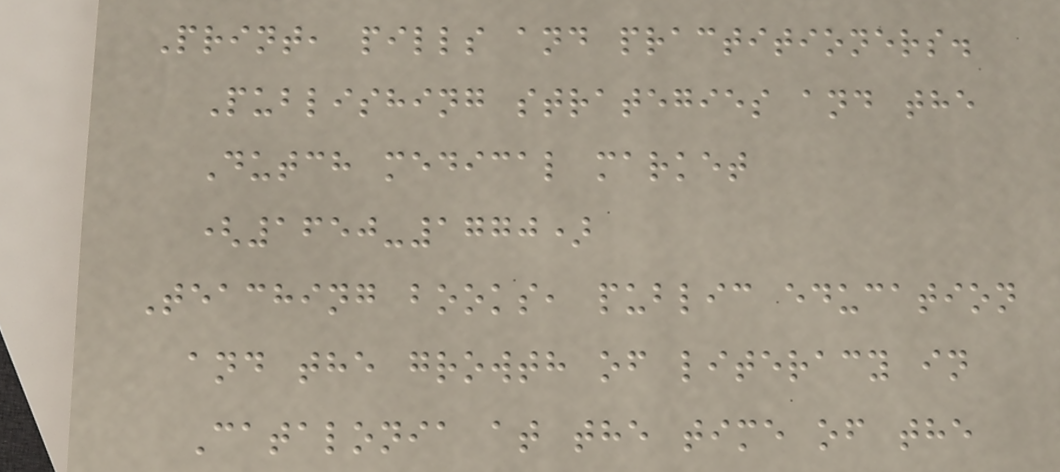Print, pills and practitioners.
Publishing strategies and the
Dutch medical market
(1650-1770)
Teaching books, public education
and the growth of literacy in
Catalonia at the time of the
